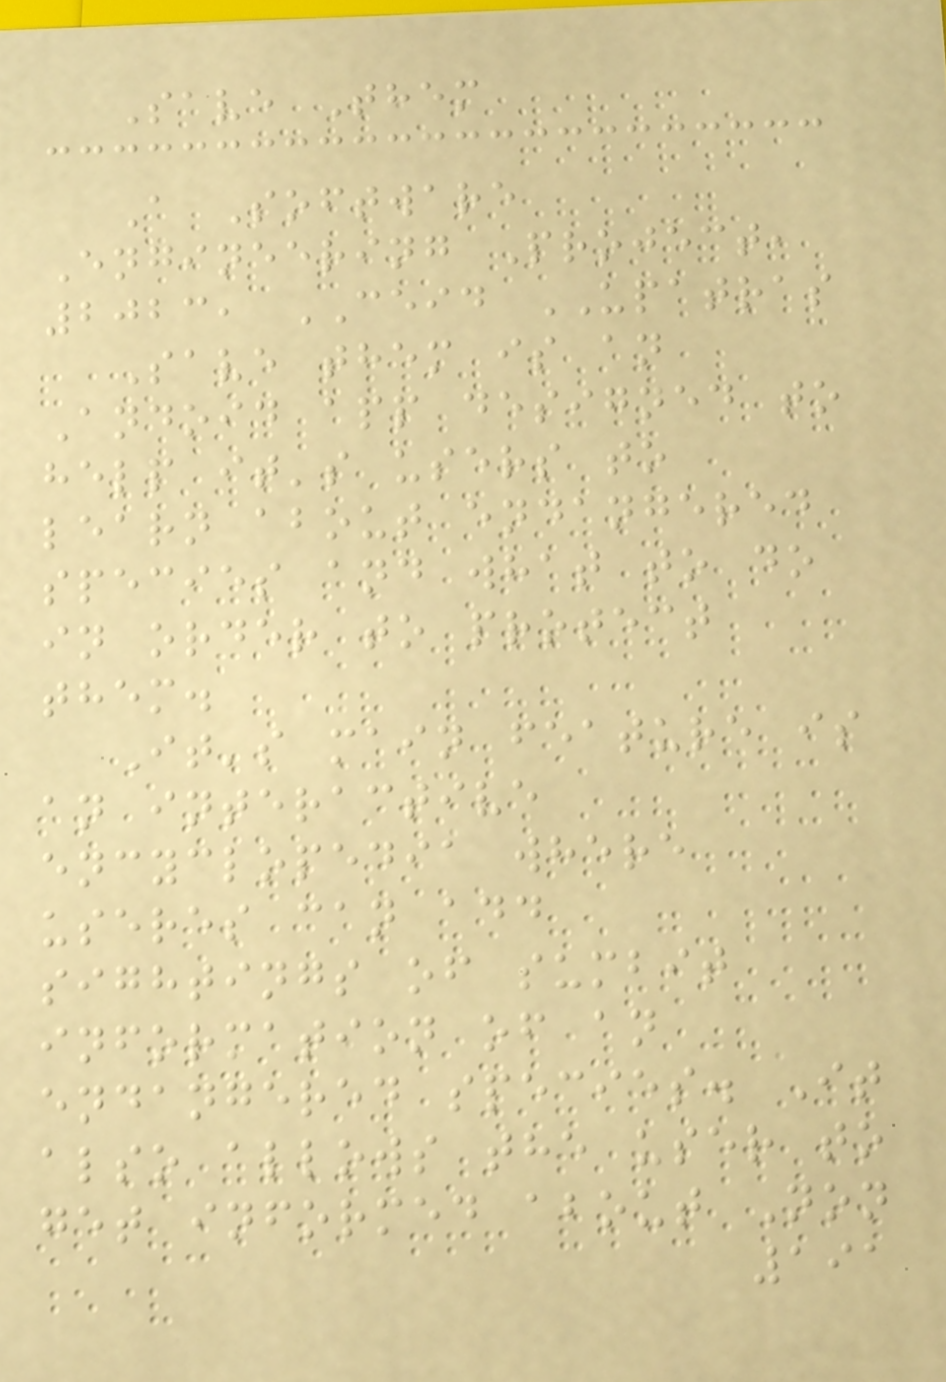Save Them
A Software
Engineering Project,
2023, CEID UPATRAS
Save them is an
Andoid app designed to
help it's users to
learn about endangered
species and what to do
in order to protect
them.
It's main feature is
an interactive
encyclopedia where
useres can add
sightings of sumbit
information of an
endangered species. It
also allows the user to
get informed about Non
191
